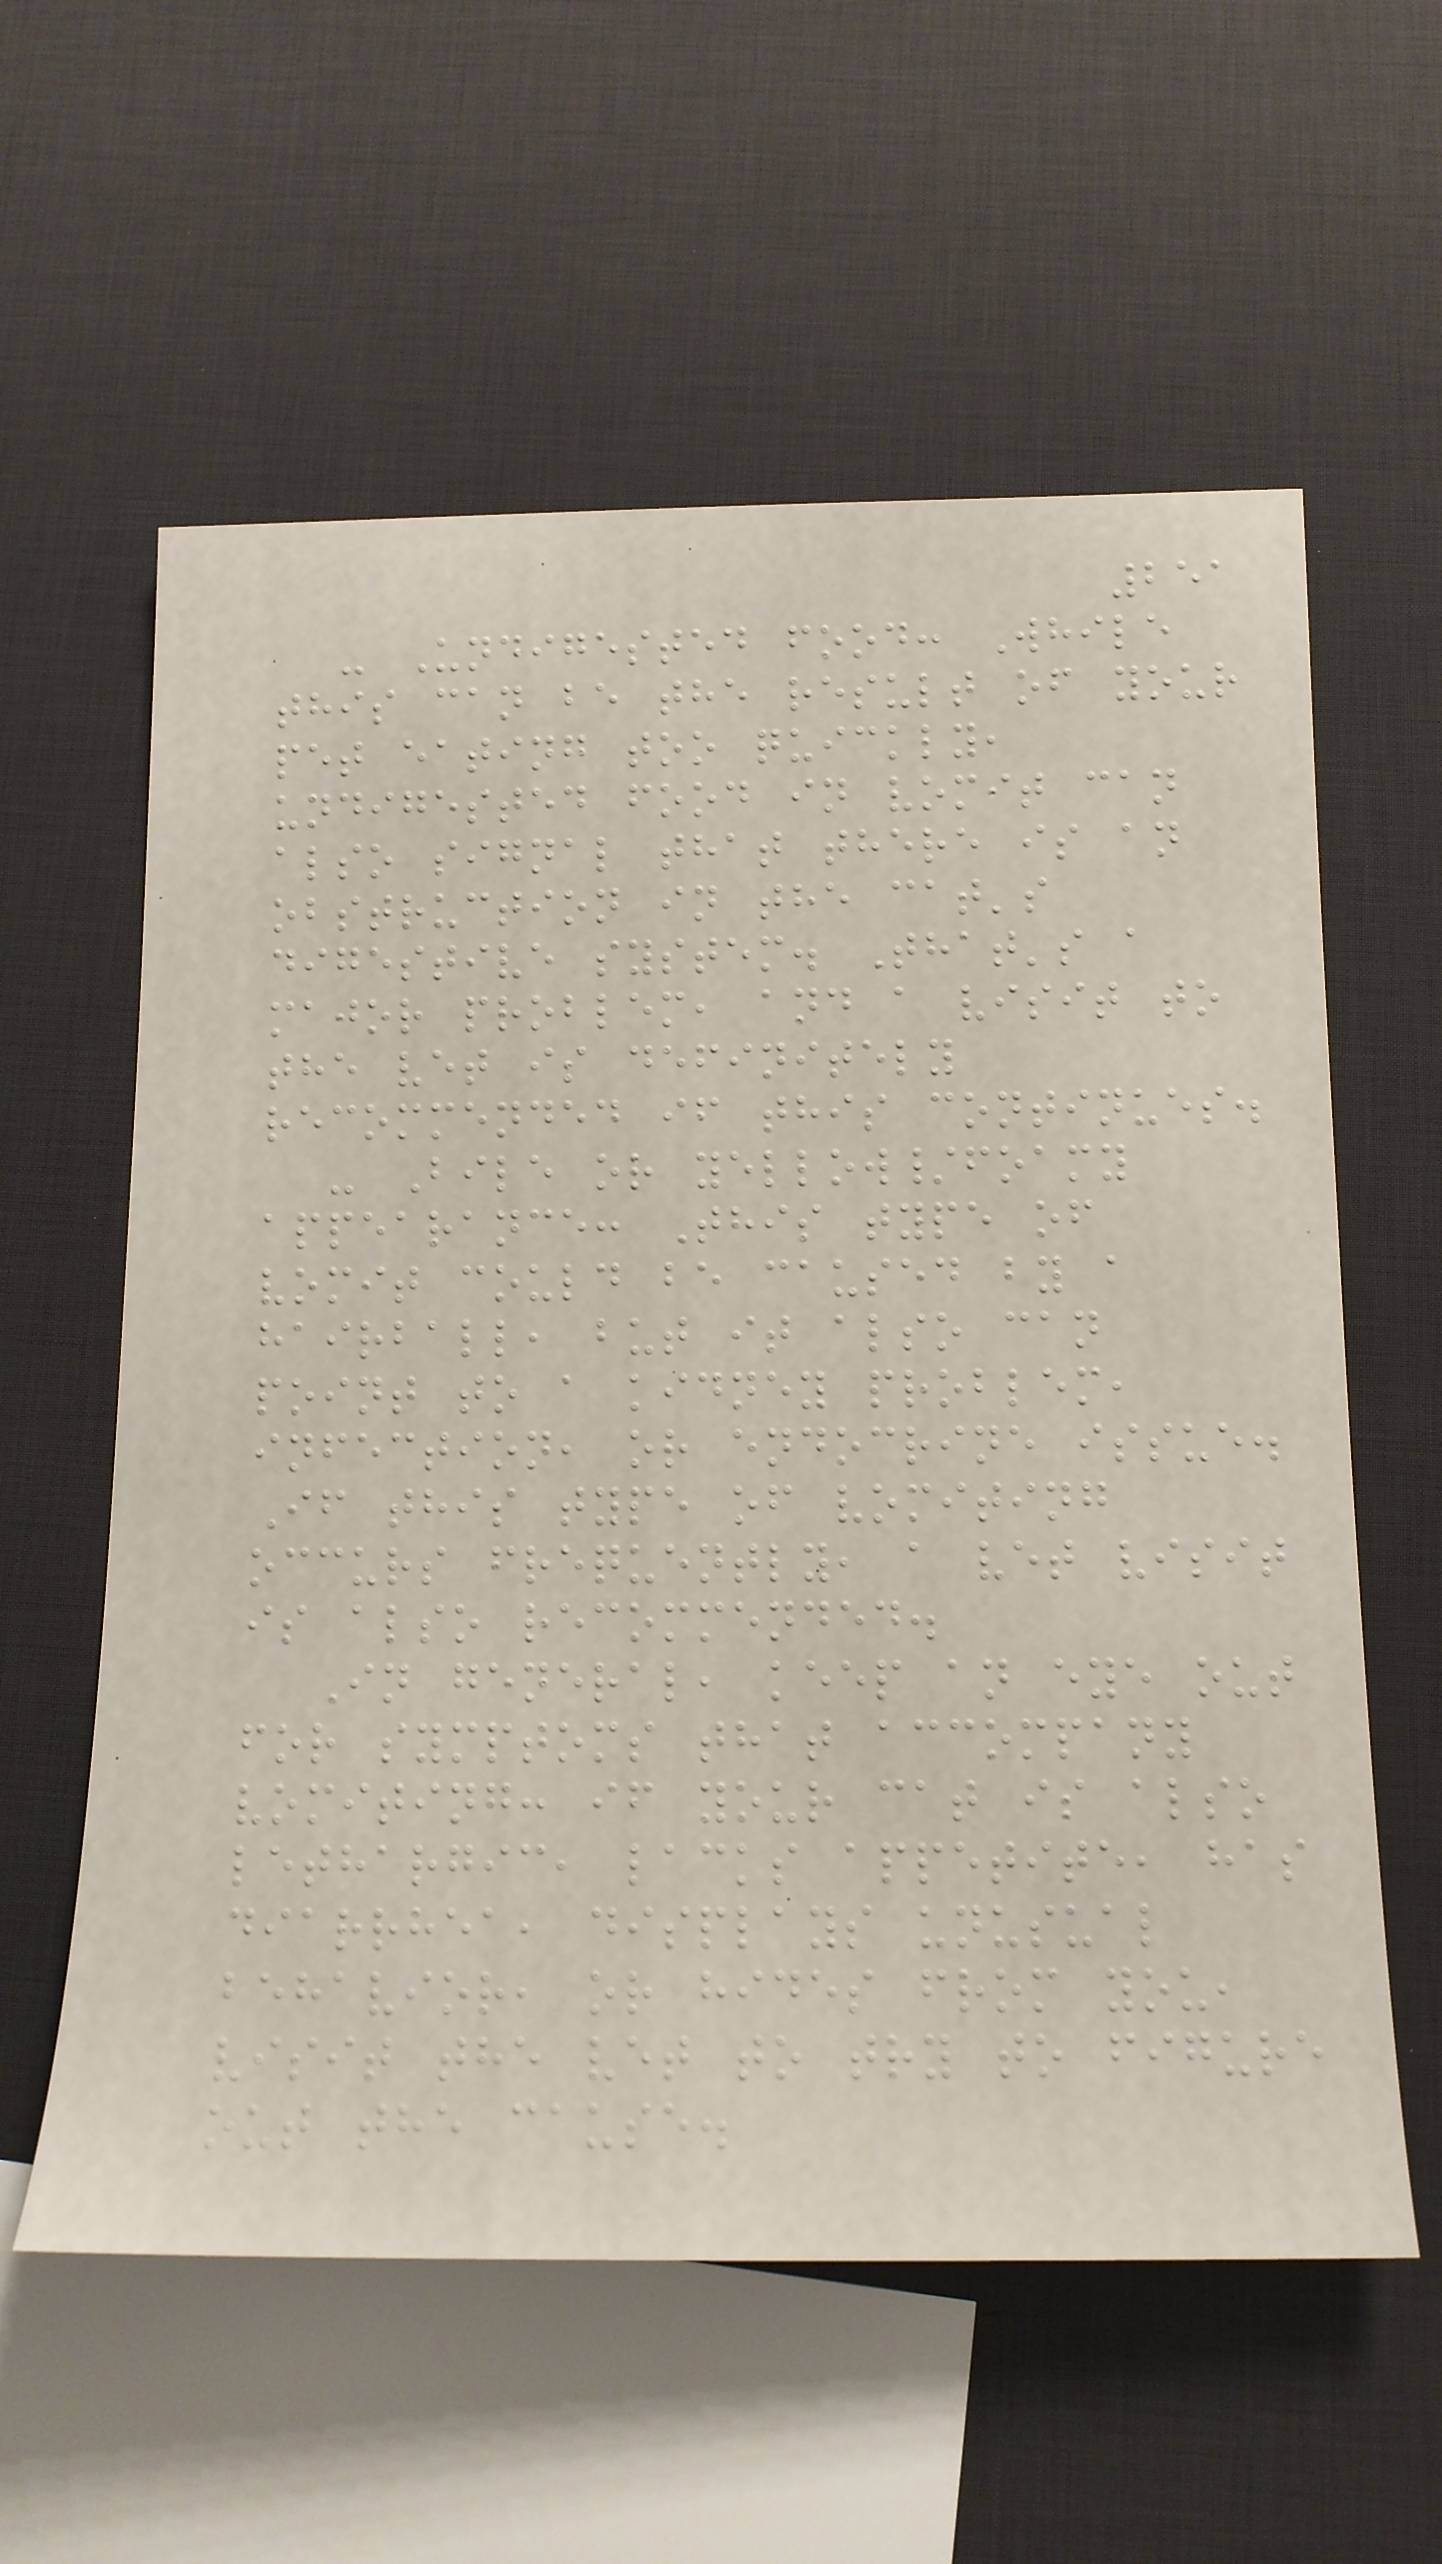251
- Undigested food: While
this can be the result of your
pet eating too quickly,
undigested food in vomit can
also signal that there is an
obstruction in the cat's
digestive system. That's a
major problem, and a visit to
the vet is definitely
recommended if this continues.
- Bile or yellow/foamy
appearance: This type of
vomit could be caused by a
hairball, but it also can
point to a kidney problem,
infection, or endocrine issue.
If this type of vomiting
occurs frequently, a vet visit
is also recommended.
In general, keep an eye out
for symptoms that accompany
vomiting: if your cat is also
lethargic, lacks appetite, has
diarrhea, displays unusual
behavior, or hides from you,
visit the vet to try to figure
out the cause.
